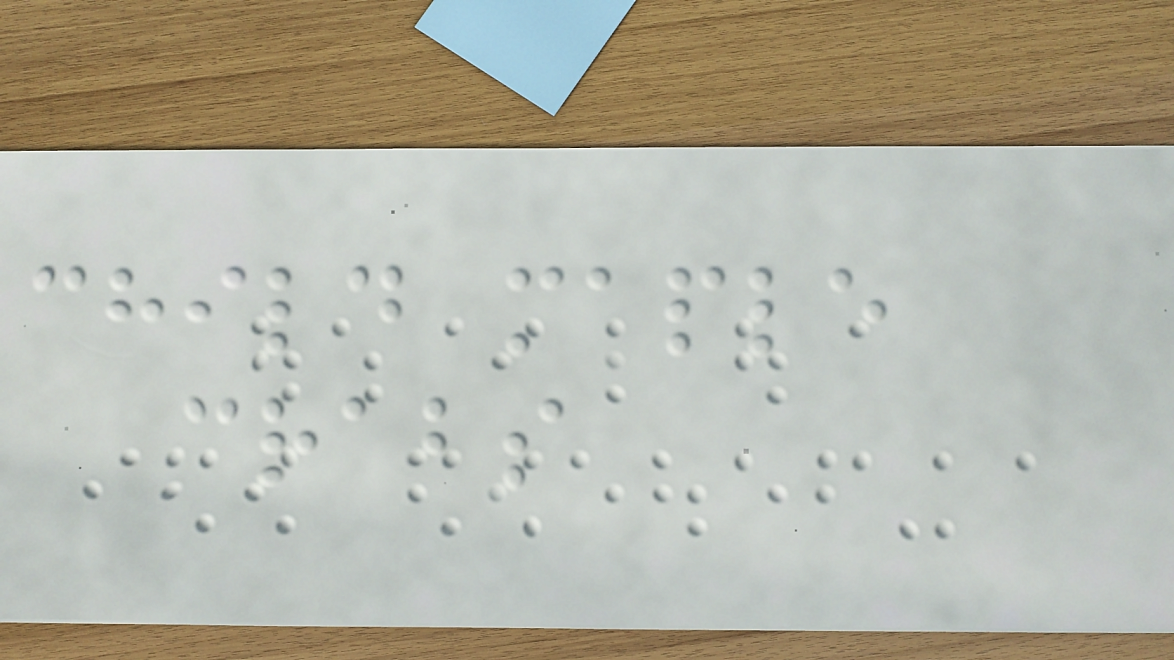child maple
crabs
